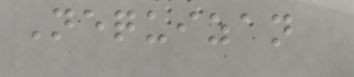Nequizan
